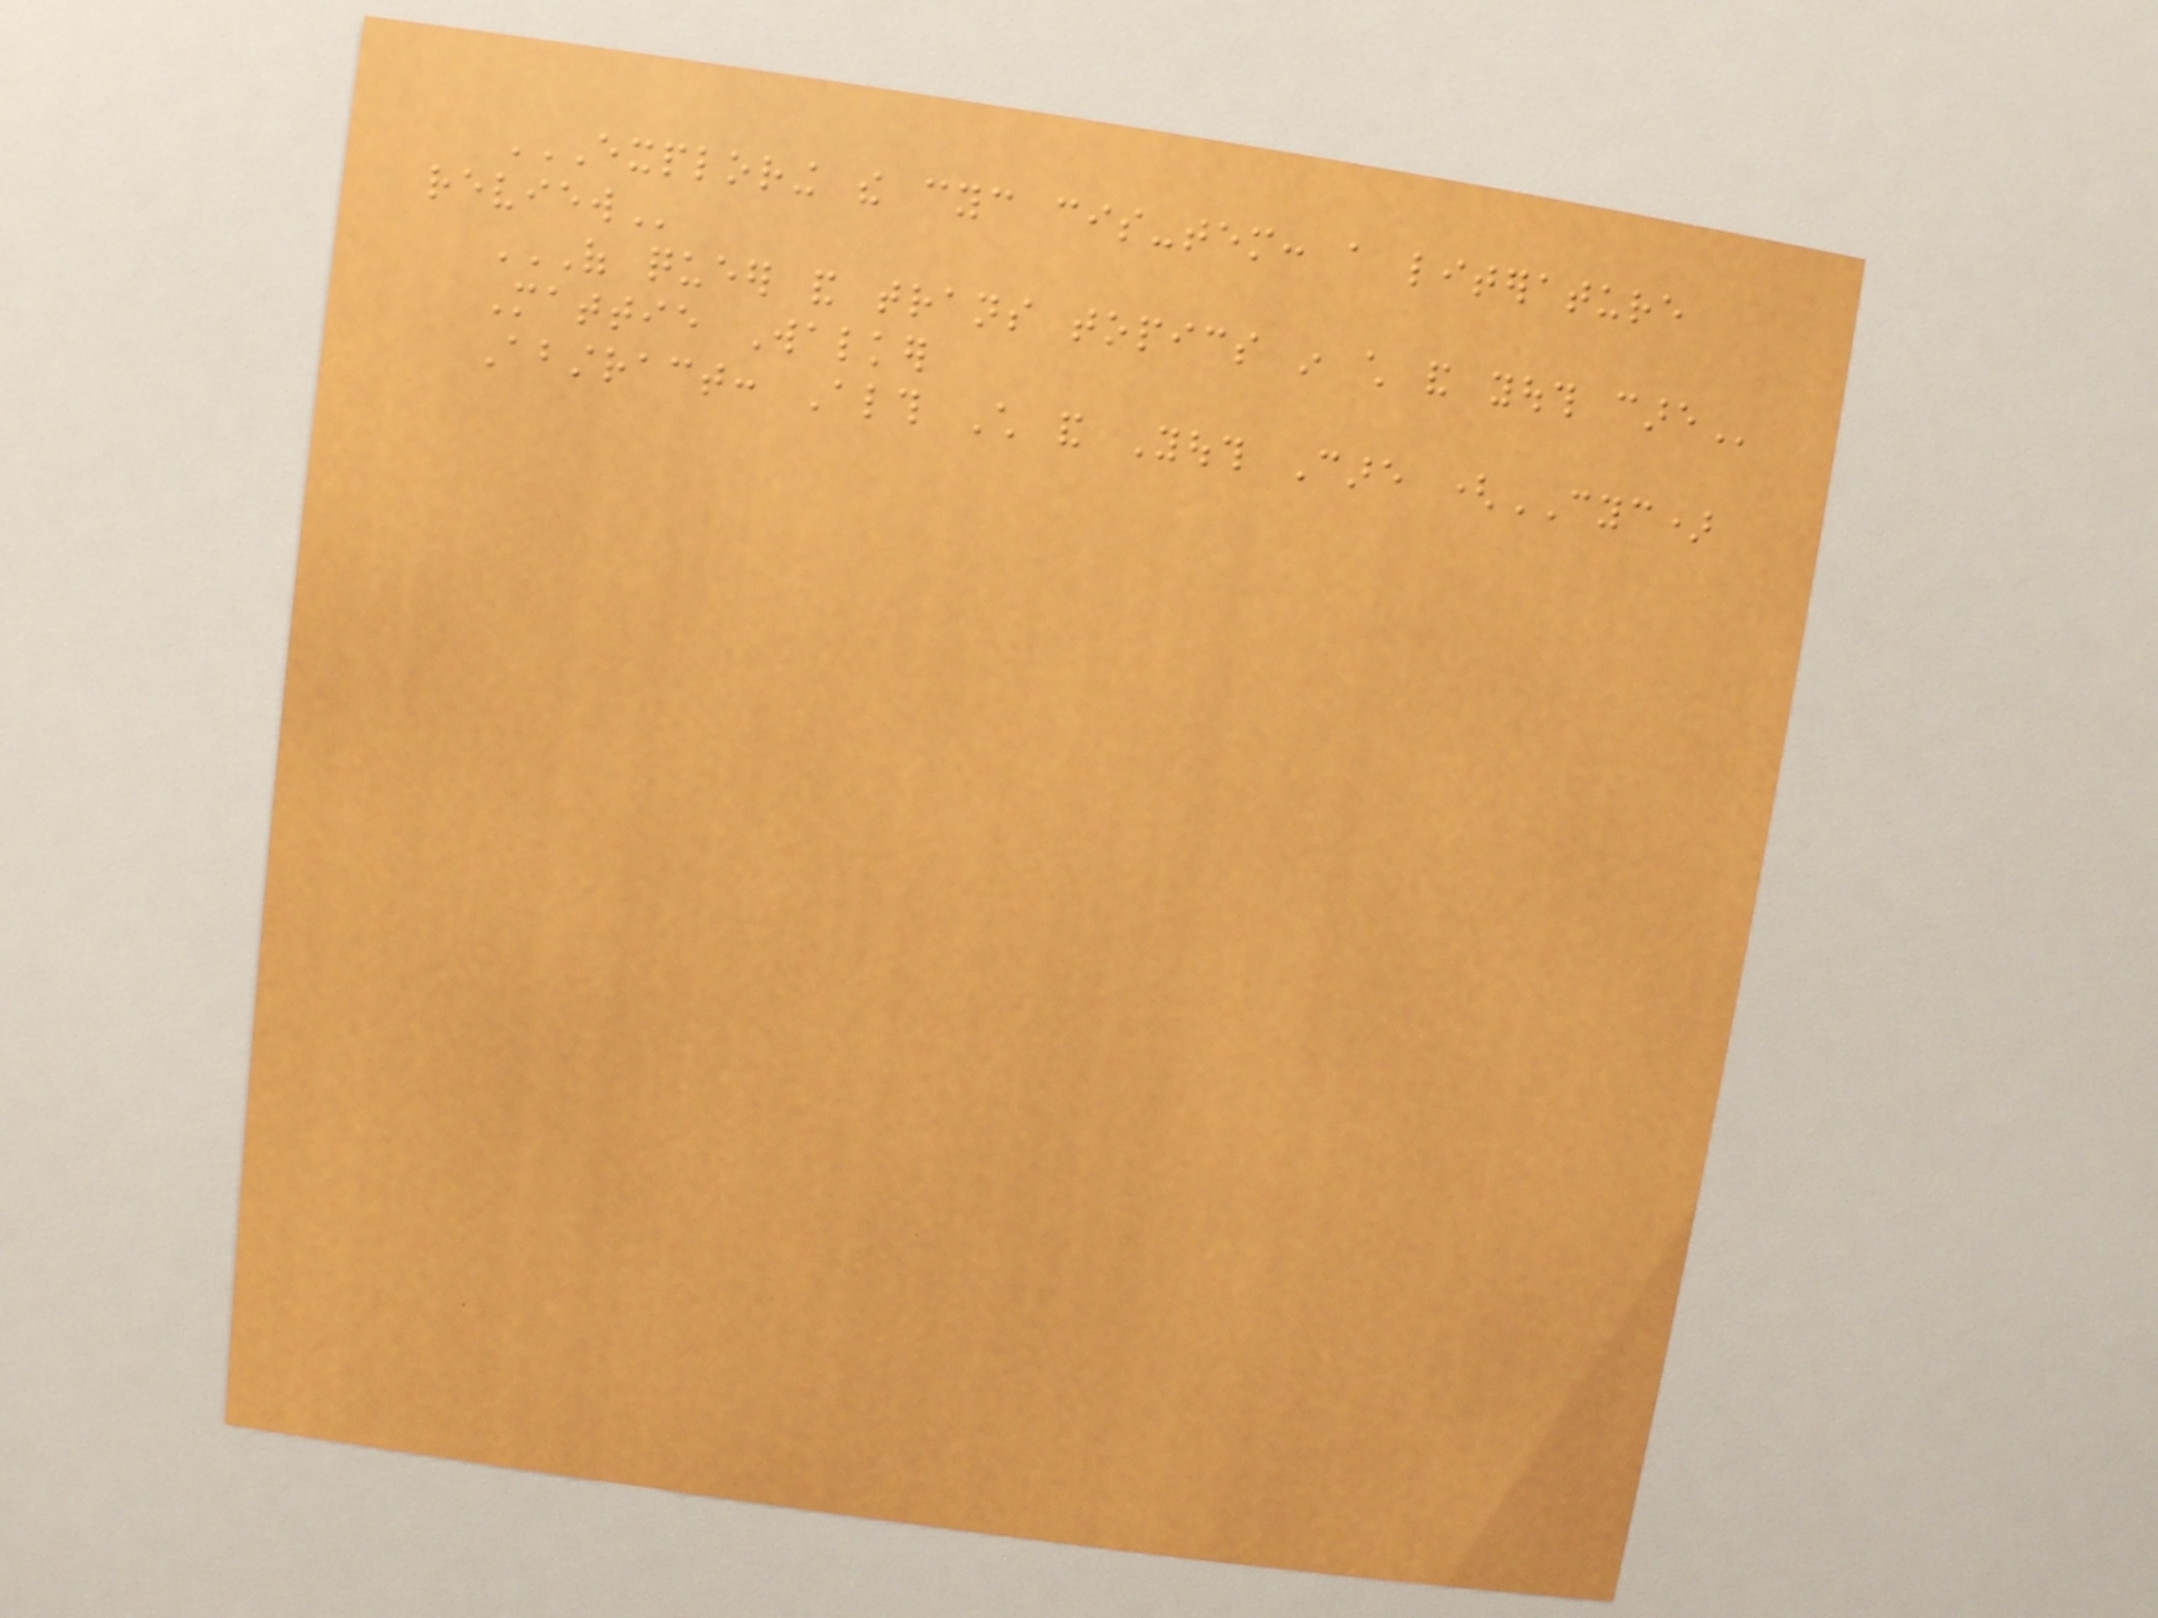EXPLORING THE CYC CIS-TEM: A LITERATURE
REVIEW
OF QUEER AND TRANS TOPICS IN CHILD AND YOUTH CARE
Mattie Walker
Abstract: Although Child and Youth Care (CYC)
